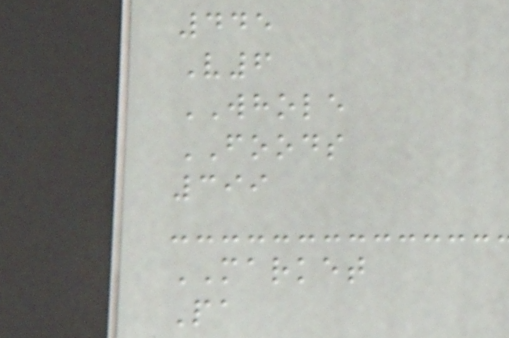445
V6
WHOLE
FOODS
399
MARKET
Pa
